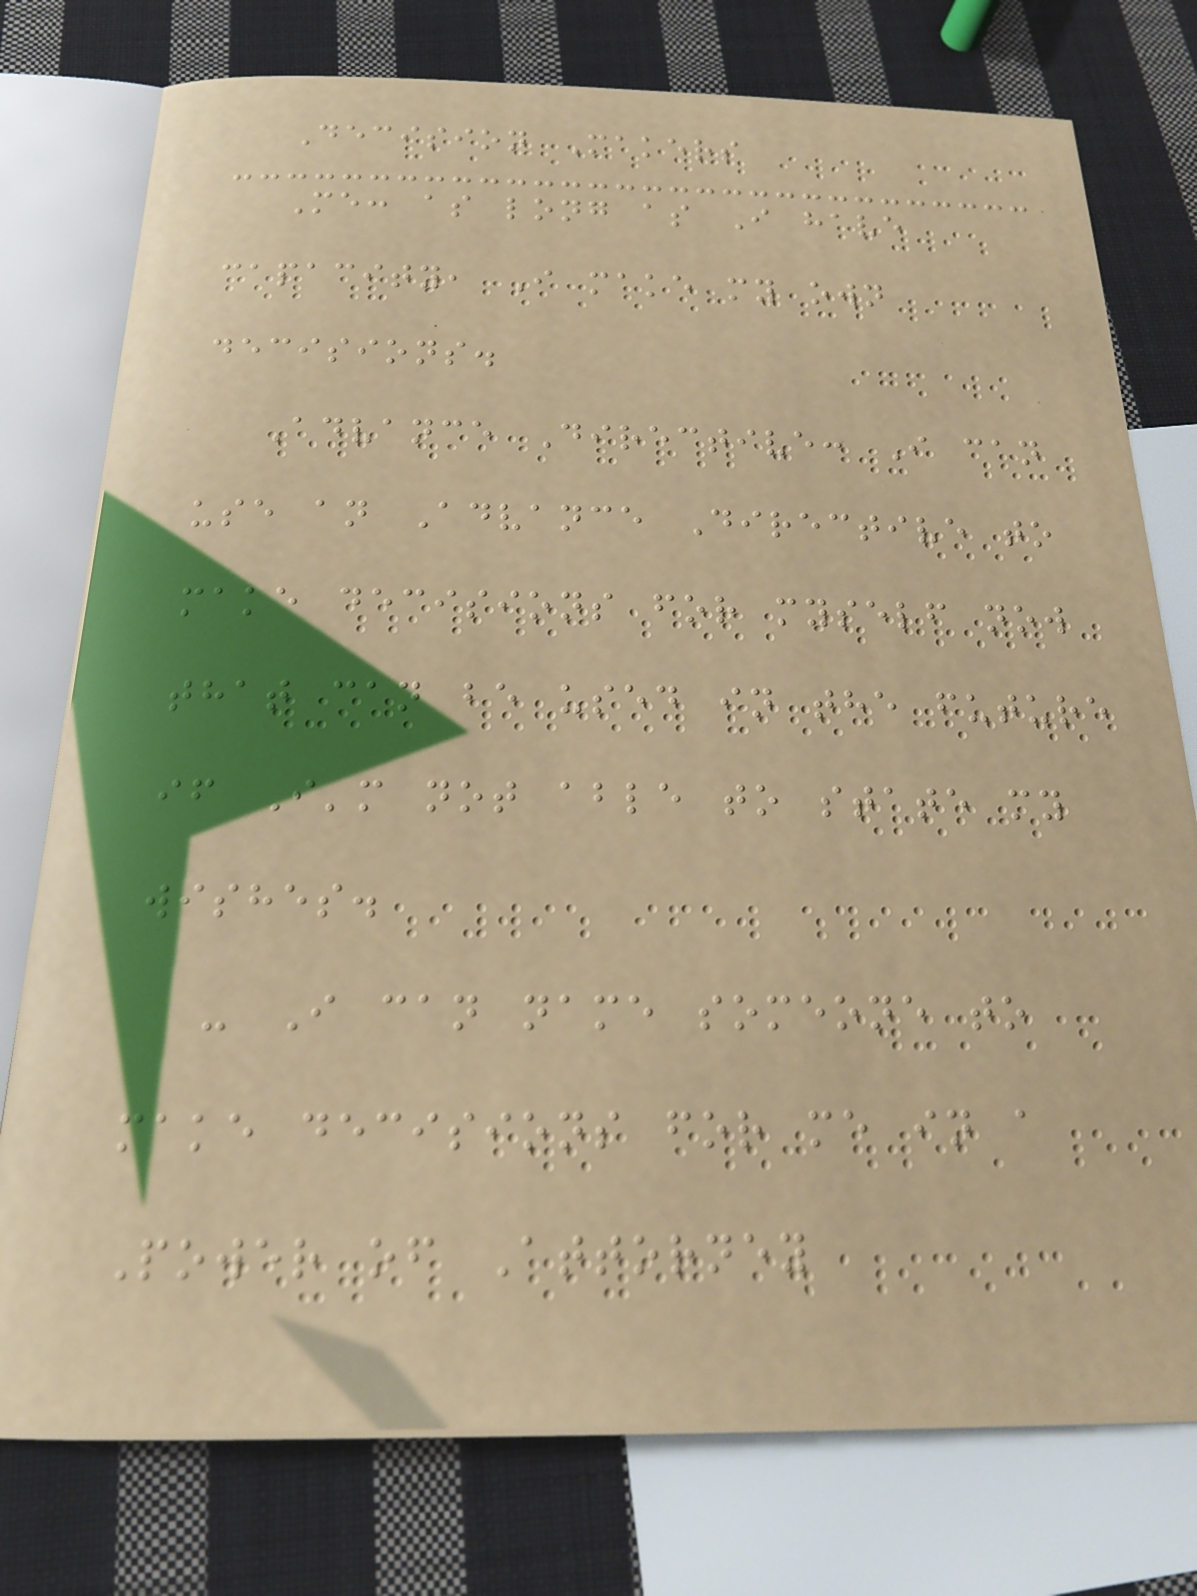Decision Makers
Me: as long as I have
capacity, I make my own
decisions.
Advance Directive: I can
use an Advance Directive to
make decisions for myself now
that can be used in the future
if I'm not able to state my
wishes.
- I can name someone to
make decisions for me in a
Power of Attorney
